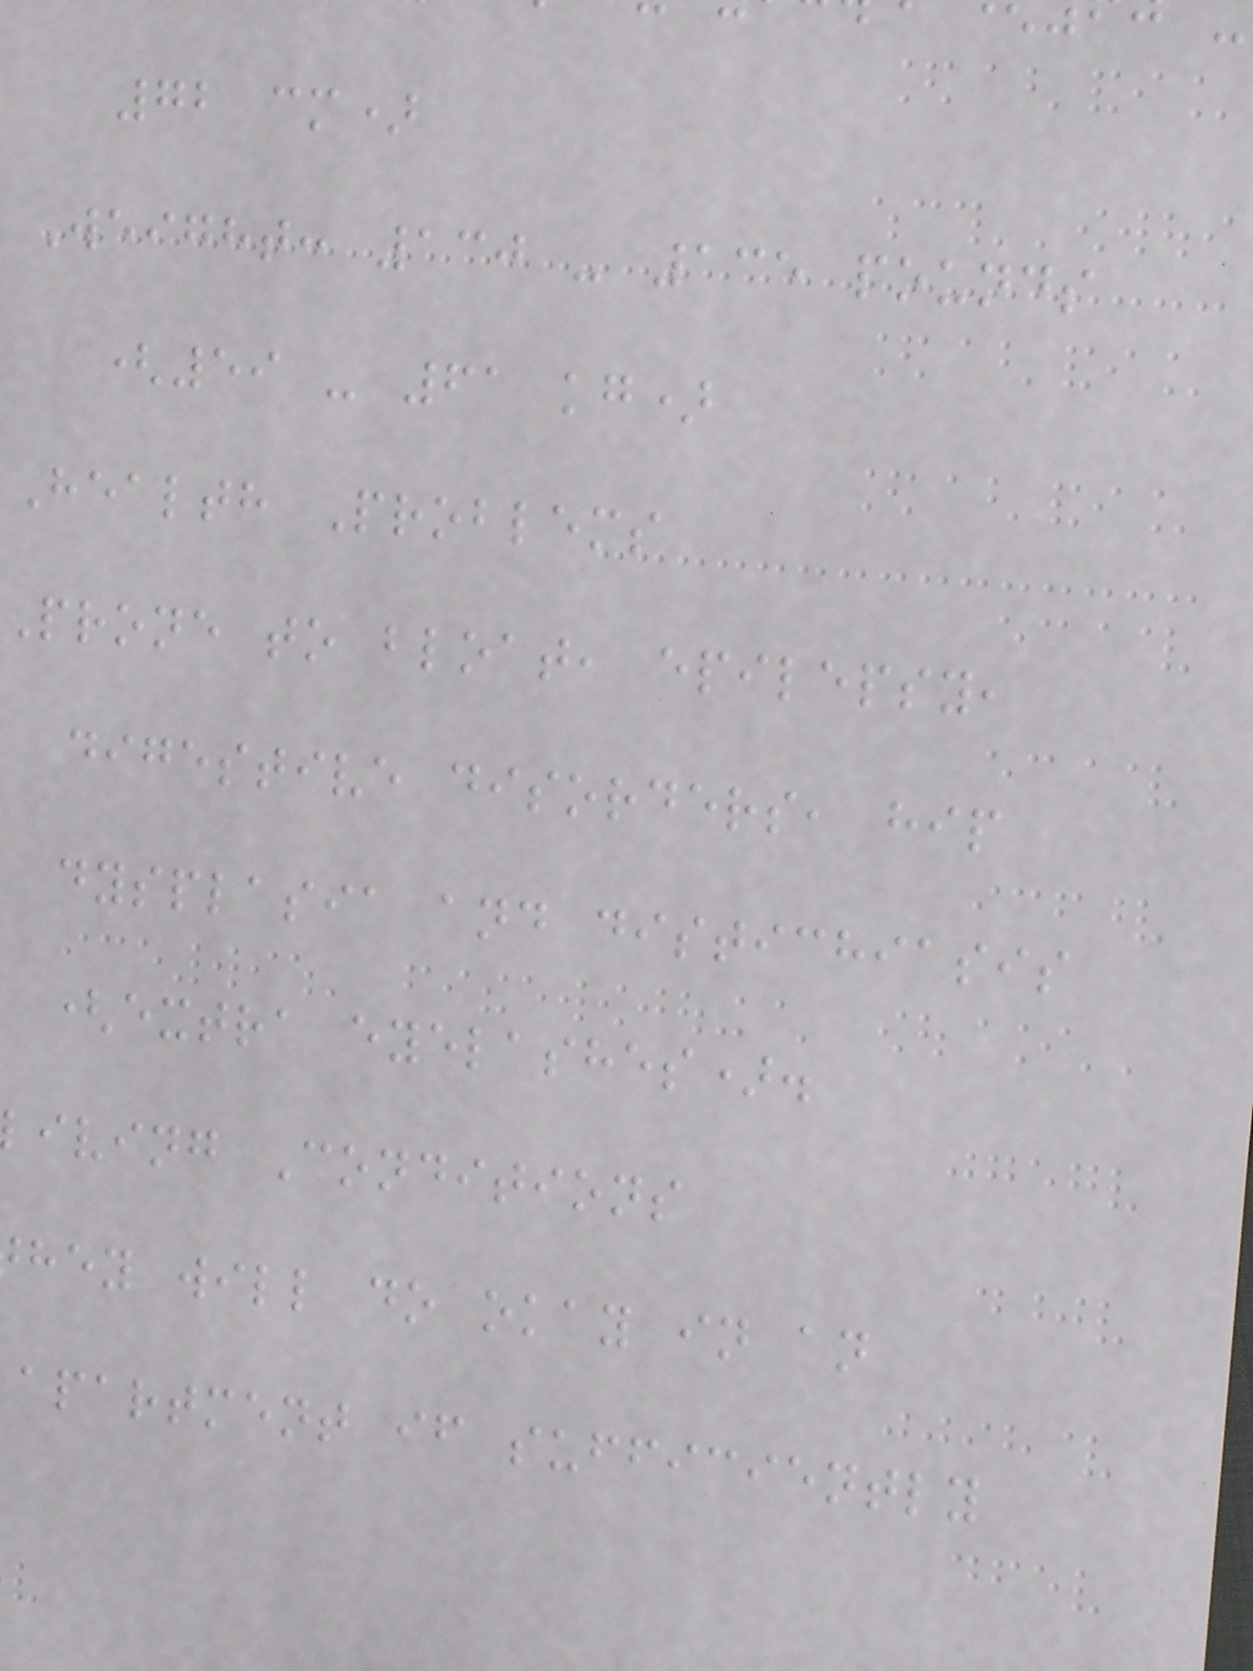72 cm)
Weight: 130 - 135 pounds
(59 - 61 kg)
Health Problems
Prone to bloat, epilepsy,
digestive disorders, hip
dysplasia and distichiasis
(extra eyelashes).
iving Conditions
hey will do okay in an
apartment if sufficiently
